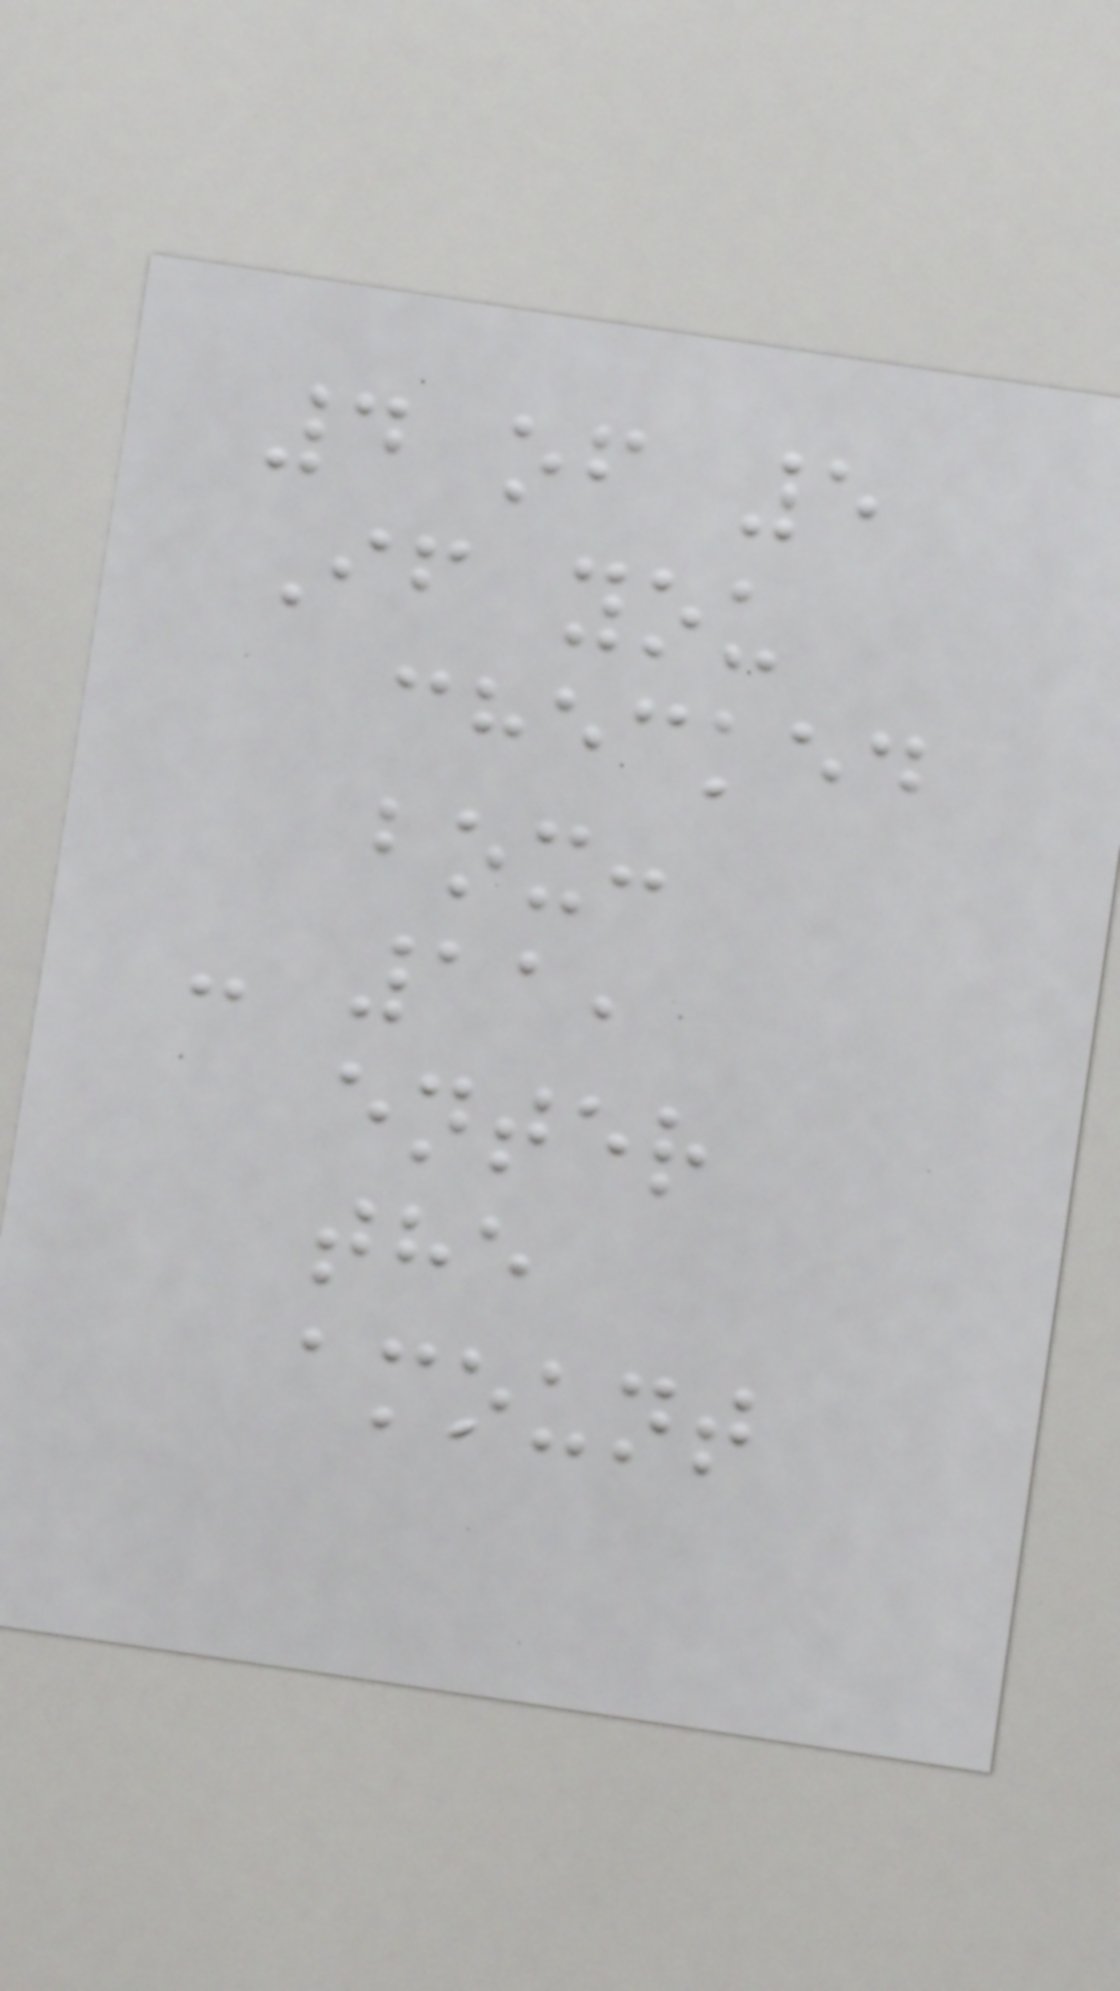4 of 5
If you
checked
box:
- 11,
enter
the
amount
